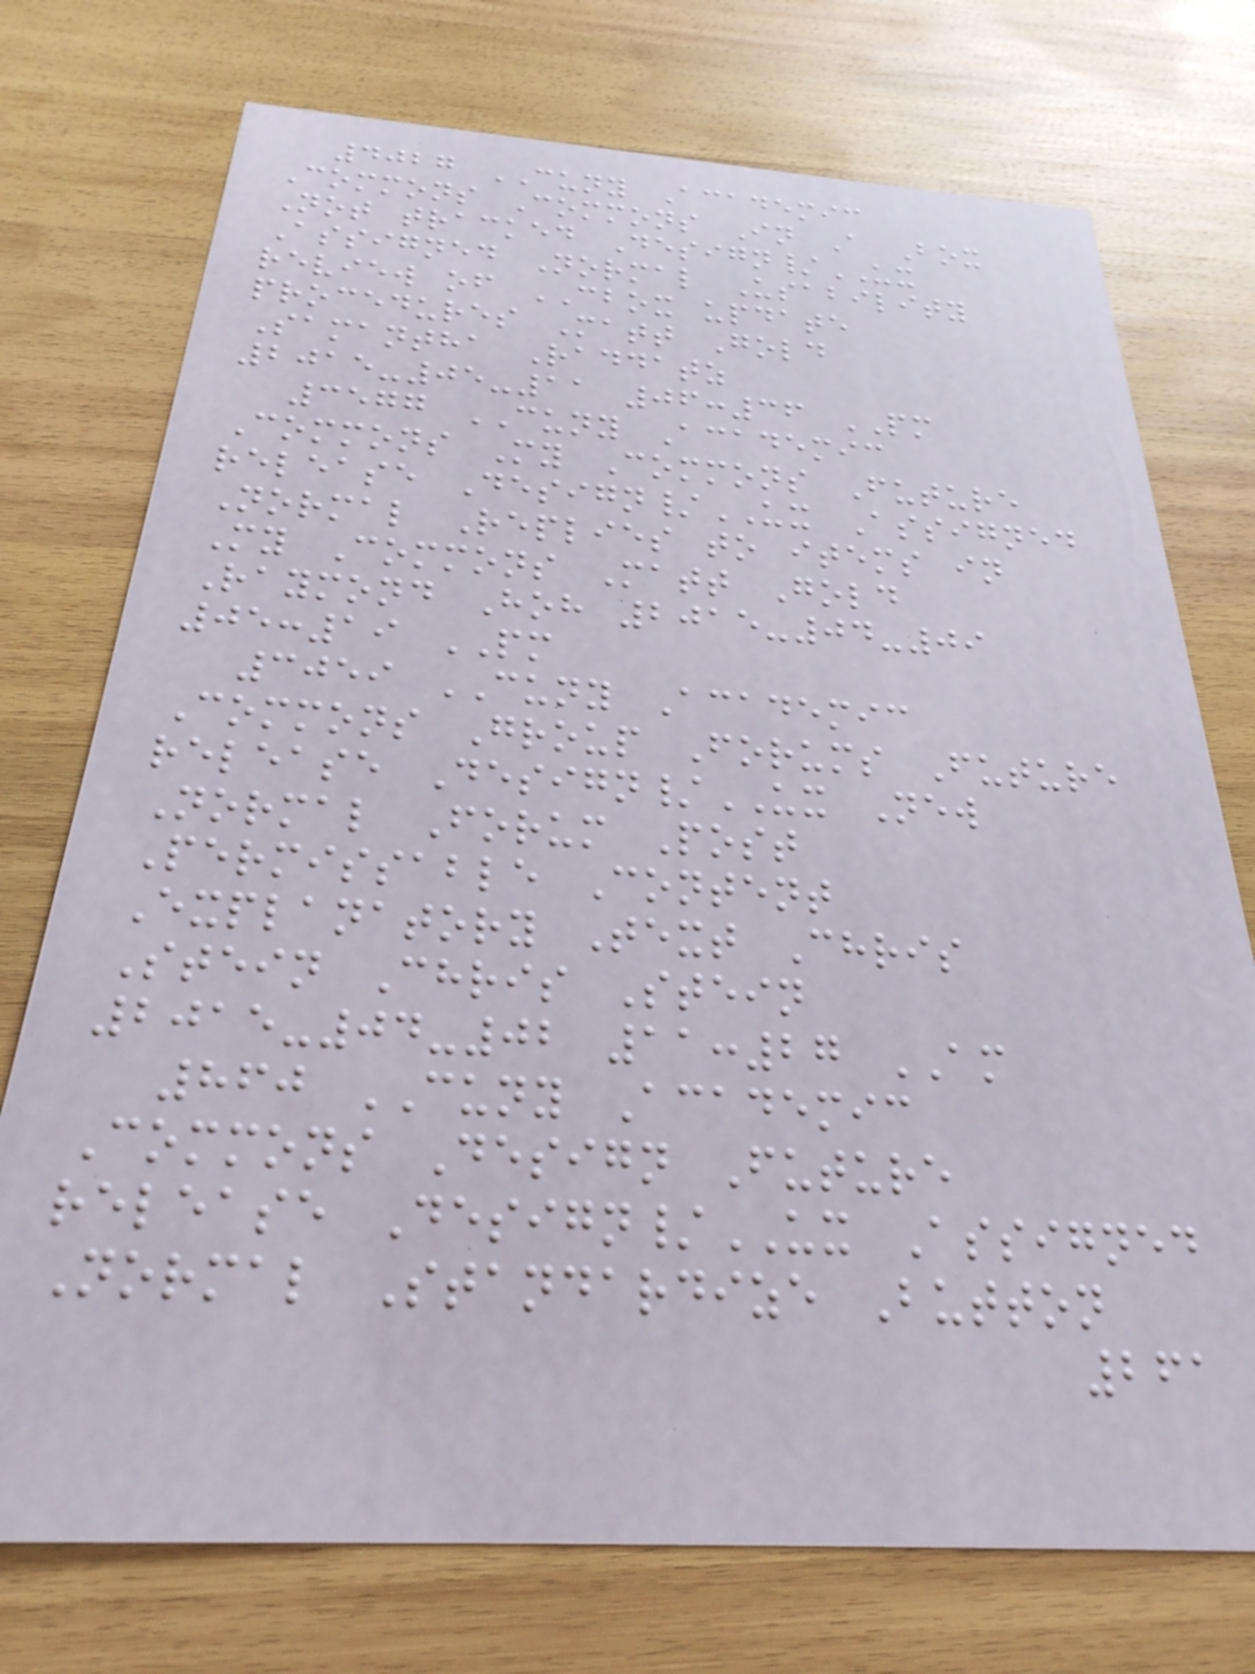4027 CUNY Academic
Commons Commons In A Box
Not tracked Design/UX
Assigned Normal Usability
review of CBOX update
procedures Matt Gold
Samantha Raddatz
2015-05-11 06:36 PM
3577 CUNY Academic
Commons My Commons Future
release Design/UX Assigned
Normal Replies to items in
My Commons Matt Gold
Raymond Hoh 2015-04-09
05:19 PM
3059 CUNY Academic
Commons Group Forums Future
release Design/UX New
Normal Forum Post
Permissable Content
Explanatory Text Chris
Stein Chris Stein
2015-04-02 11:27 AM
860 CUNY Academic
Commons Design Future
release Design/UX Assigned
Normal Standardize Button
261
